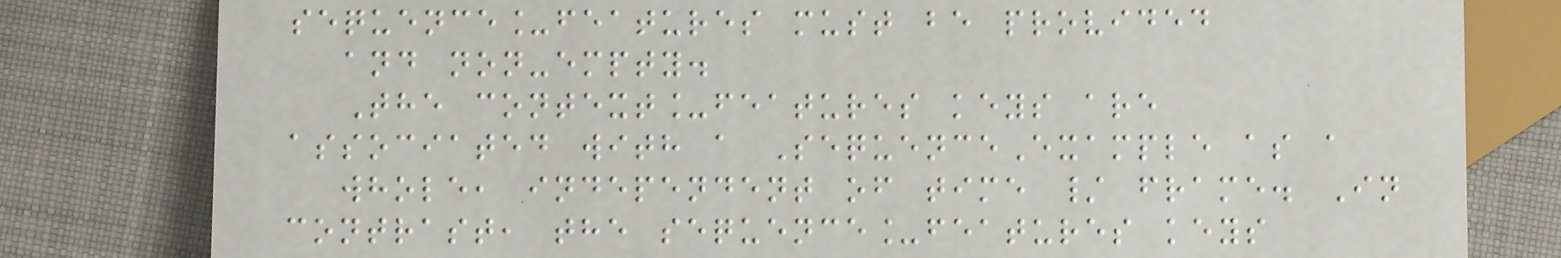sequence_features must be provided
and non-empty.
The context_features keys are
associated with a SequenceExample as a
whole, independent of time / frame. In
contrast, the sequence_features keys
